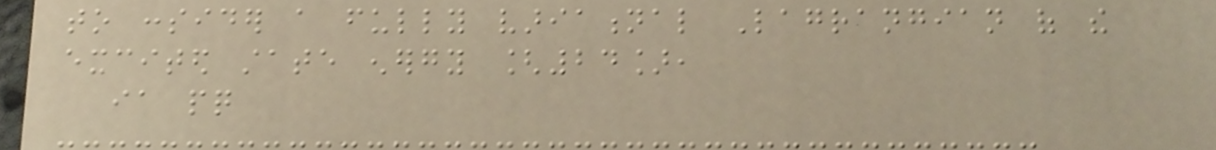to consider a fully variational Lagrangian of the
excited state energy [24],
ia pq
